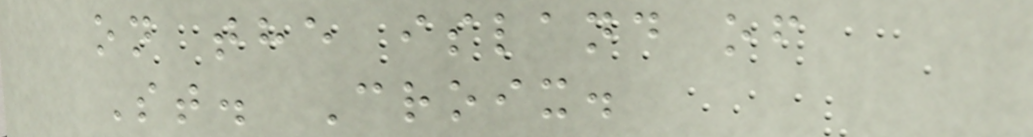on the island of
St. Croix.
